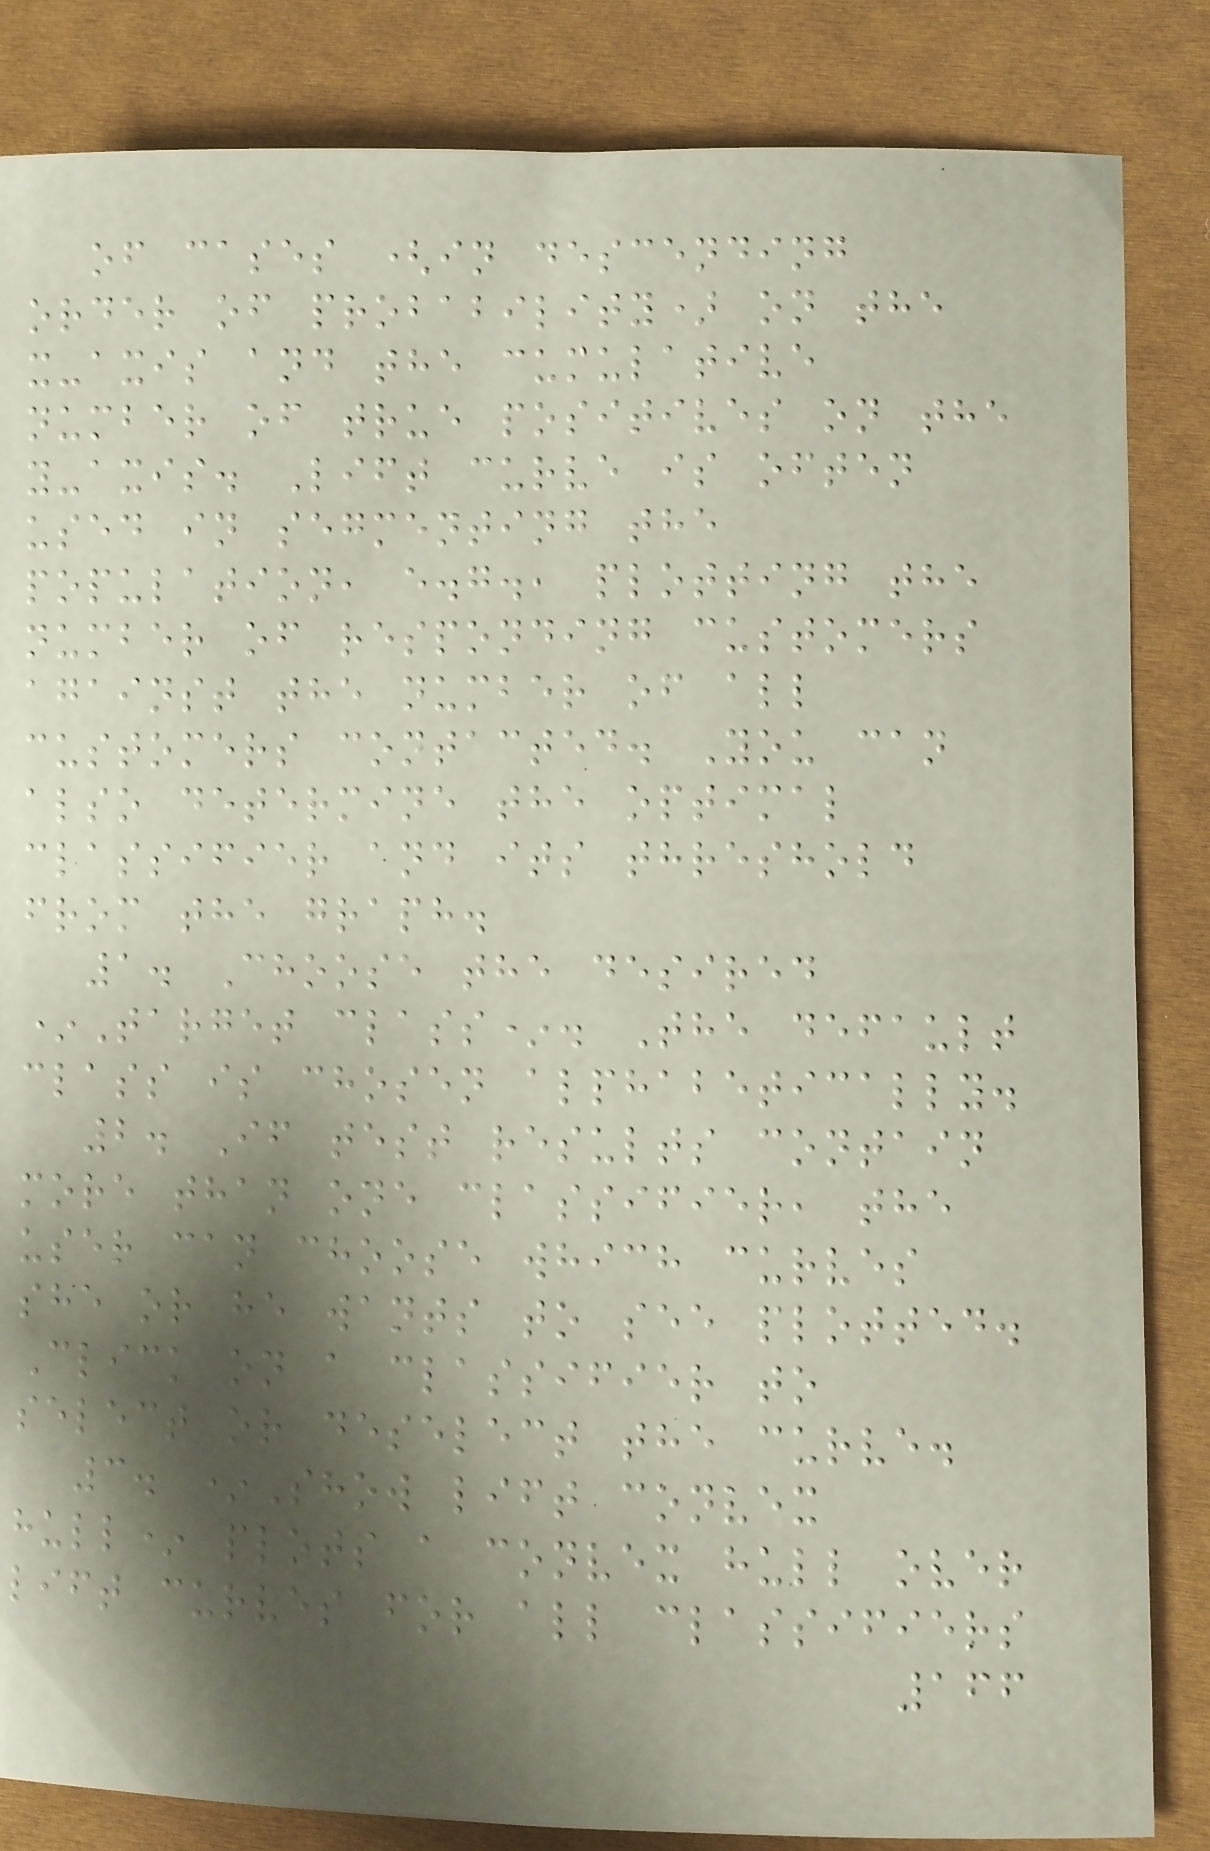of cases (in descending
order of probability) on the
x-axis and the cumulative
number of true positives on the
y-axis. Lift curve is often
used in segmenting the
population, e.g., plotting the
number of responding customers
against the number of all
customers contacted. You can
also determine the optimal
classifier and its threshold
from the graph.
1. Choose the desired
*Target class*. The default
class is chosen alphabetically.
2. If test results contain
more than one classifier, the
user can choose which curves
she or he wants to see plotted.
Click on a classifier to
select or deselect the curve.
3. *Show lift convex
hull* plots a convex hull over
lift curves for all classifiers
166
